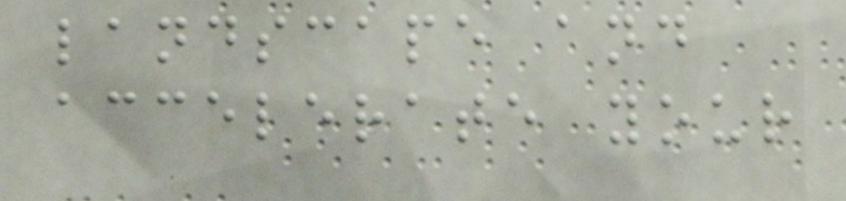landscape and
accelerate your
